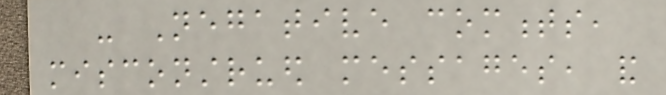- Negative comments,
misconstrued messages, and
